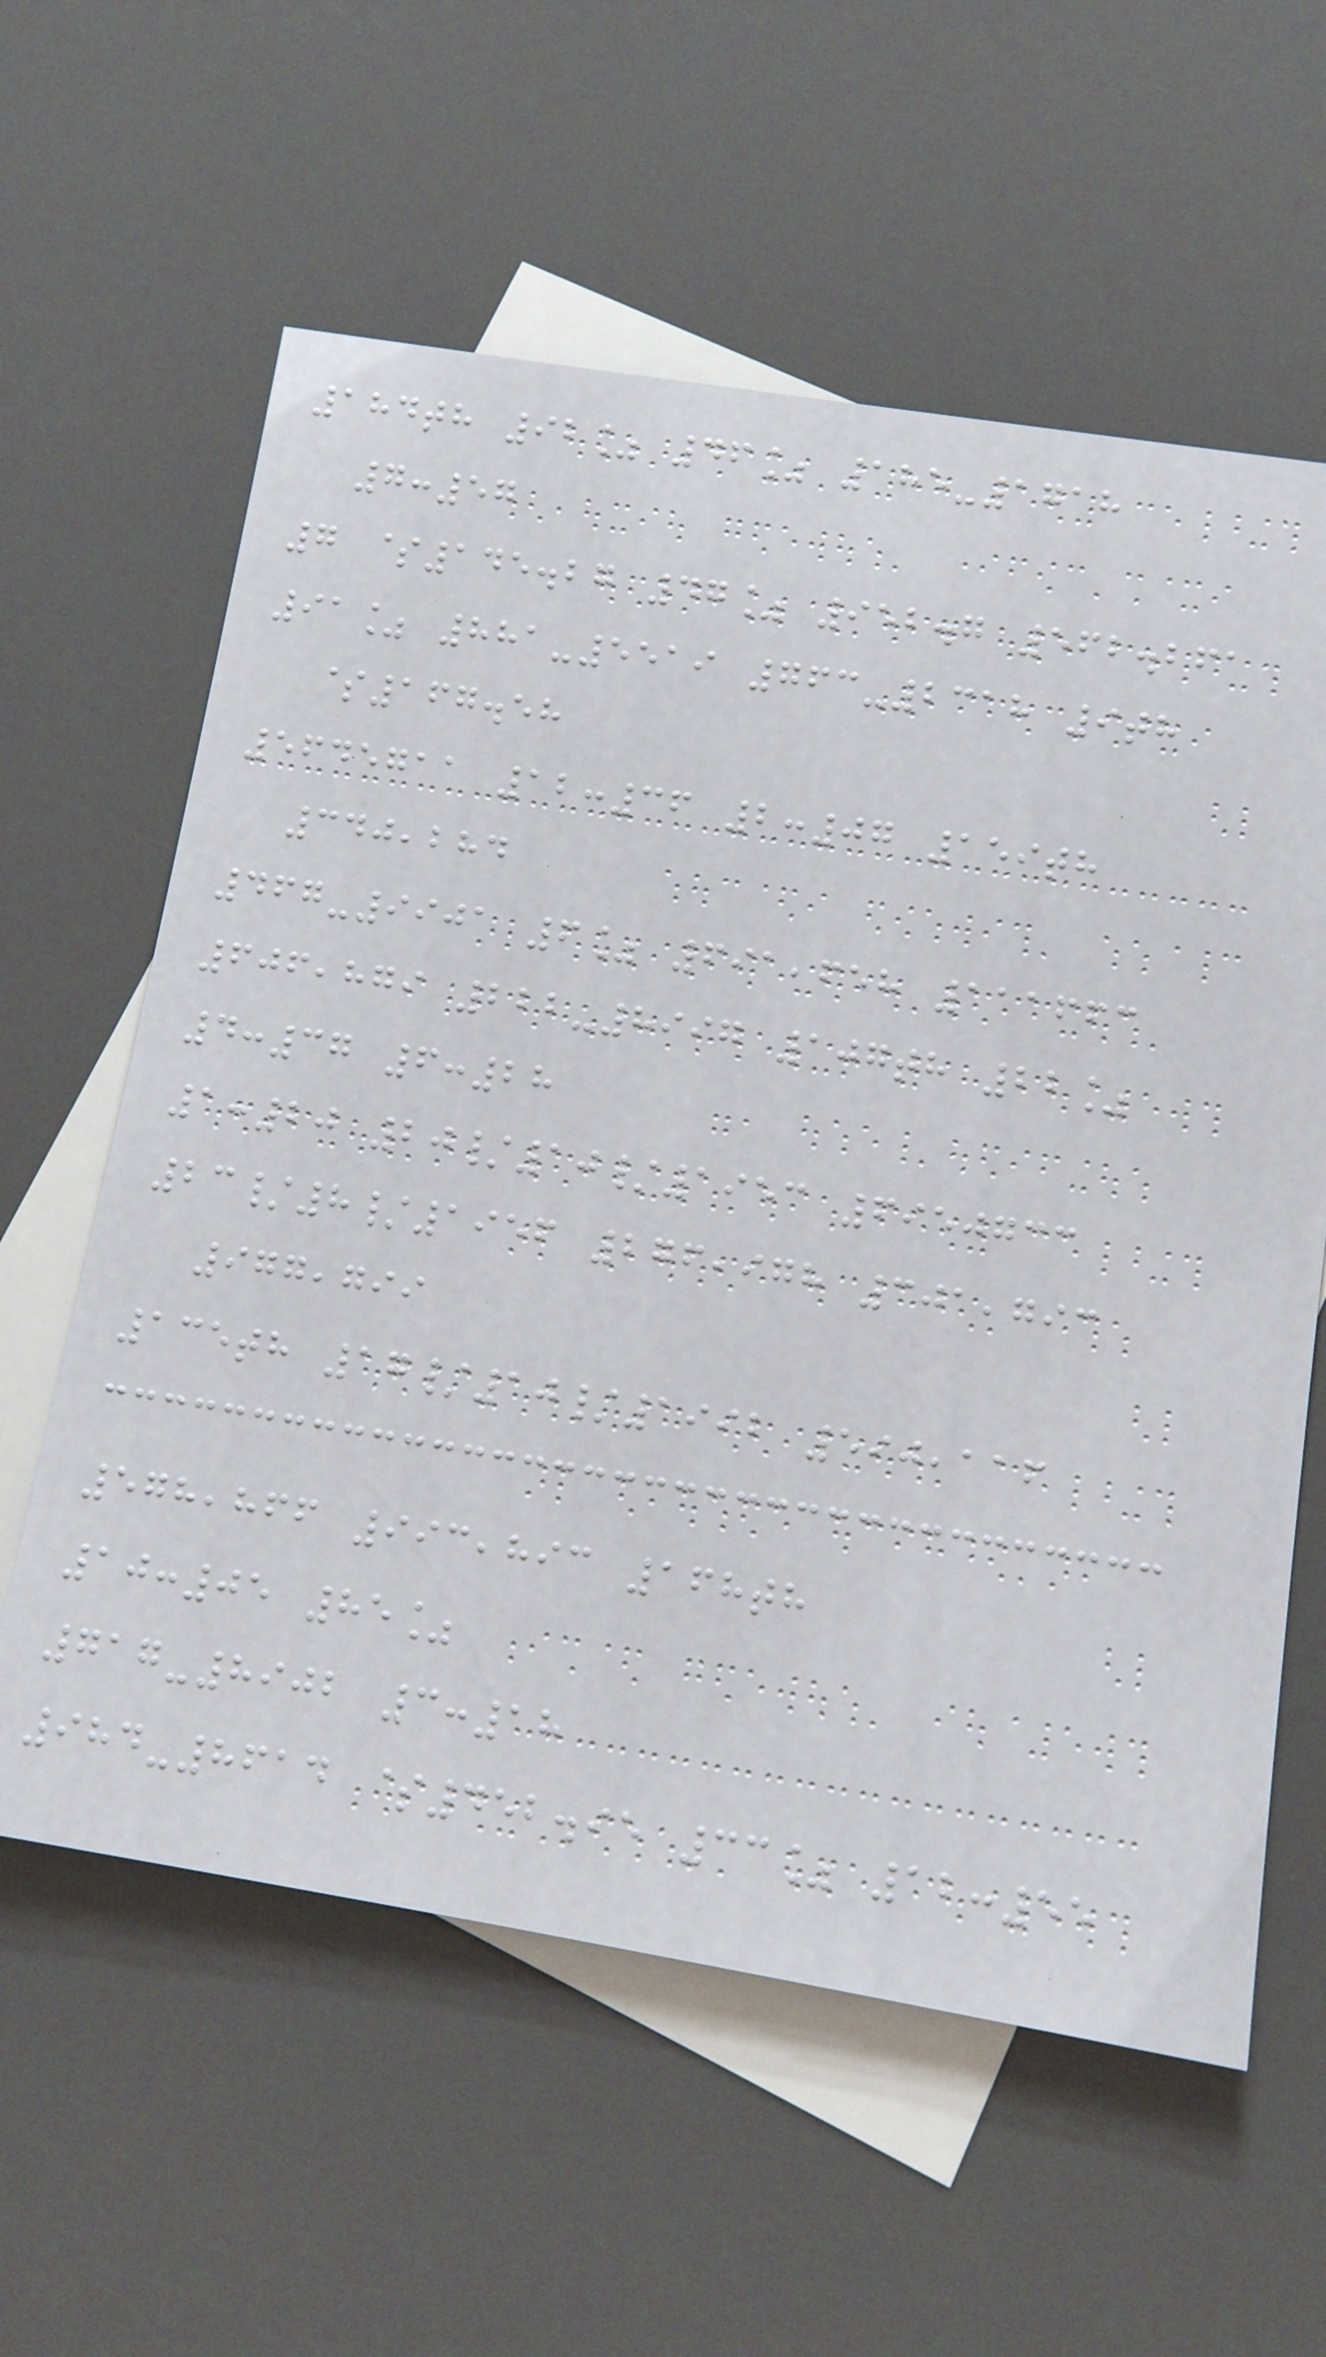184th 92% 46% 185-1718
7:57
7 $145.27 47% 952.7 562.261
91% 881-5519 763-2318 9th
$167.58
5645711 12:36 2:07 159th
340,284
467-9901 6% 691,658 111663
606,879 222-8997 107th 22%
4:37 6:28
1:20 20/10/1953 6950733
23/8/1956 276,978 301,793
977,799
135th 17/10/1992 590,116
578,866 993,893 168th
10:05 85%
717-8902 3:18
984-8614 $452.95 33% 12:55
